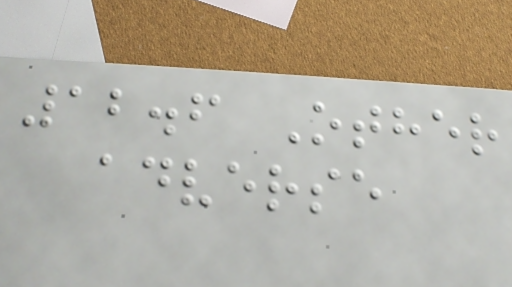12.6 Other
adverse
